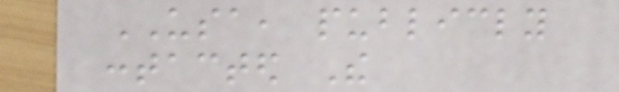USA, publicly
contacted The
